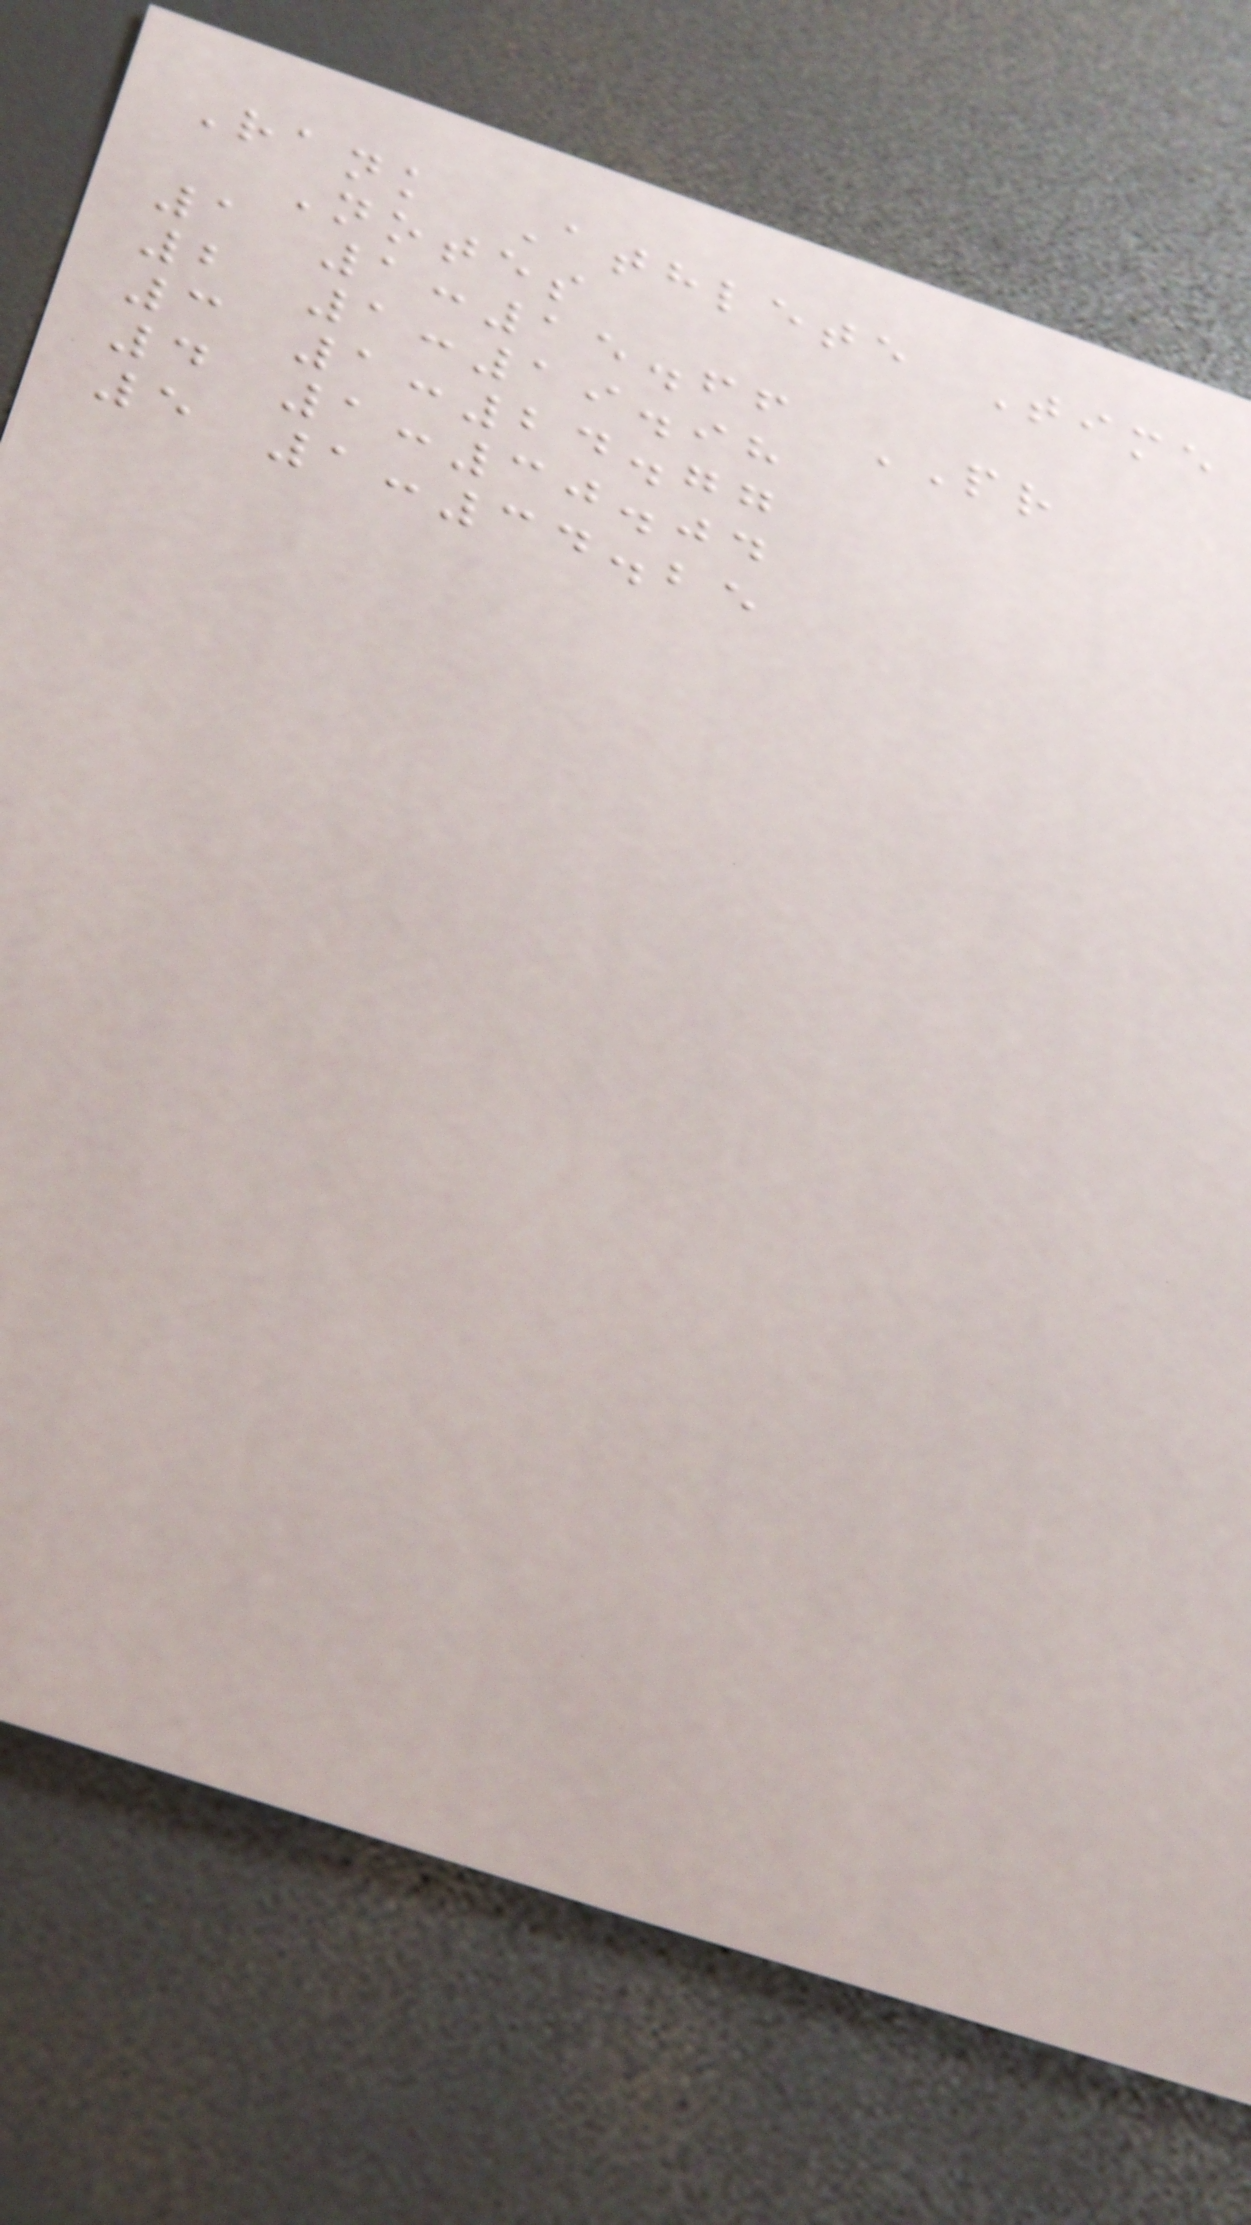Rank Athlete Time
Notes
1 1:15.66 PR
2 1:19.98
3 1:24.77
4 1:30.04
5 1:34.25
